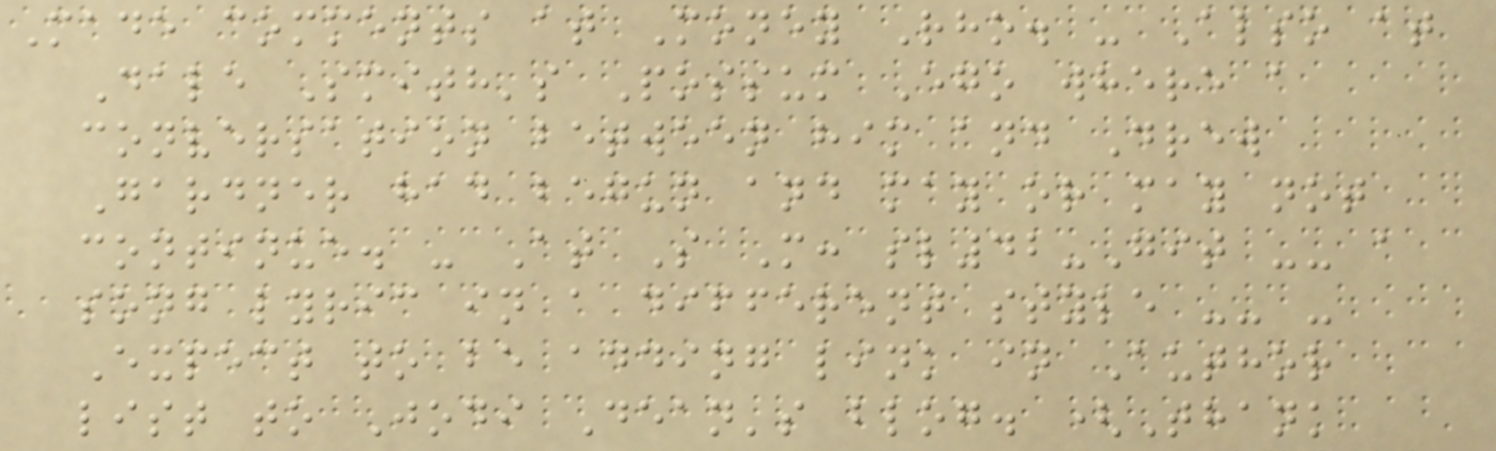Made comments at Money Rho. - Also at
Dale Smith's Possum Ego where a
conversation between him and Drew
Gardner had begun and may or may not
continue. - At S M: sl42-Git -- a
song lyric in a different style -- -
Expect to be adding link in Author
list to Jodi Dean's blog. (Thank
